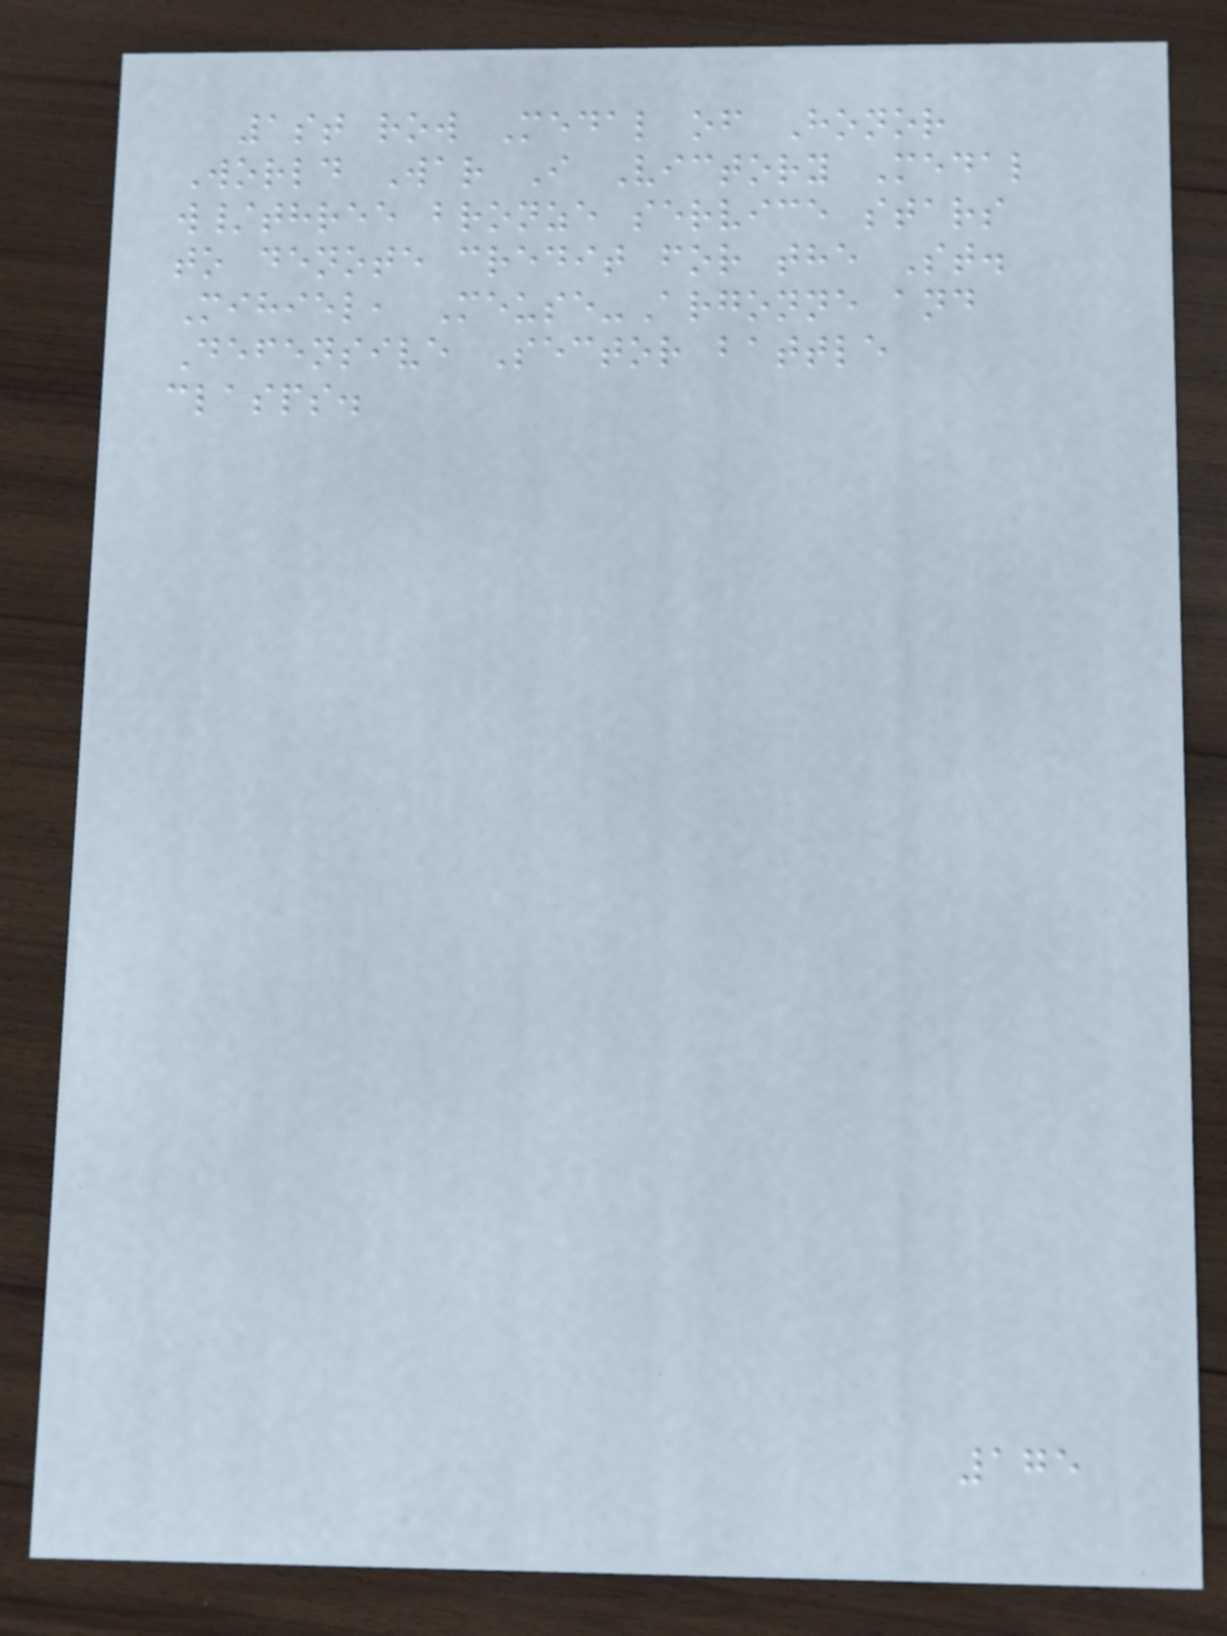1st row Medal of Honor
World War I Victory Medal
w/three bronze service stars
to denote credit for the St.
Mihiel, Meuse-Argonne and
Defensive Sector battle
clasps.
175
